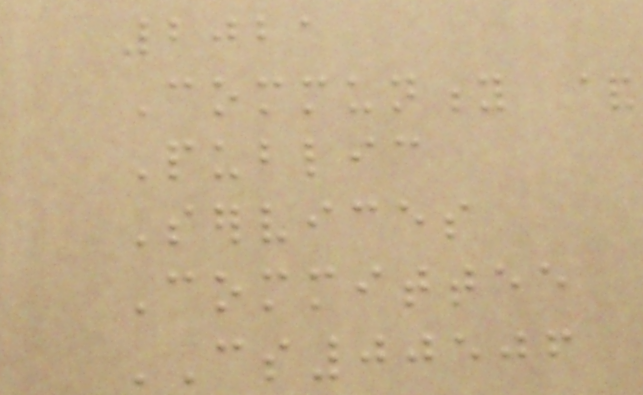2021
Community &
Public
Services
Committee
CS00506
